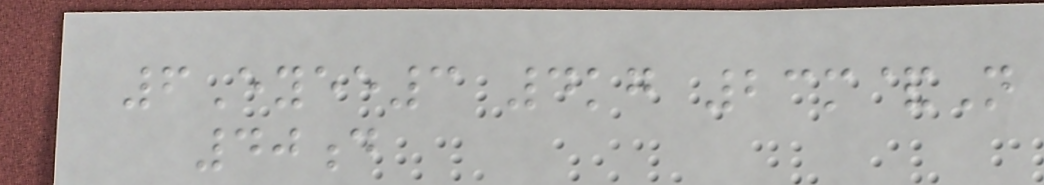6Eyee3 4kg 23m&N
40d
